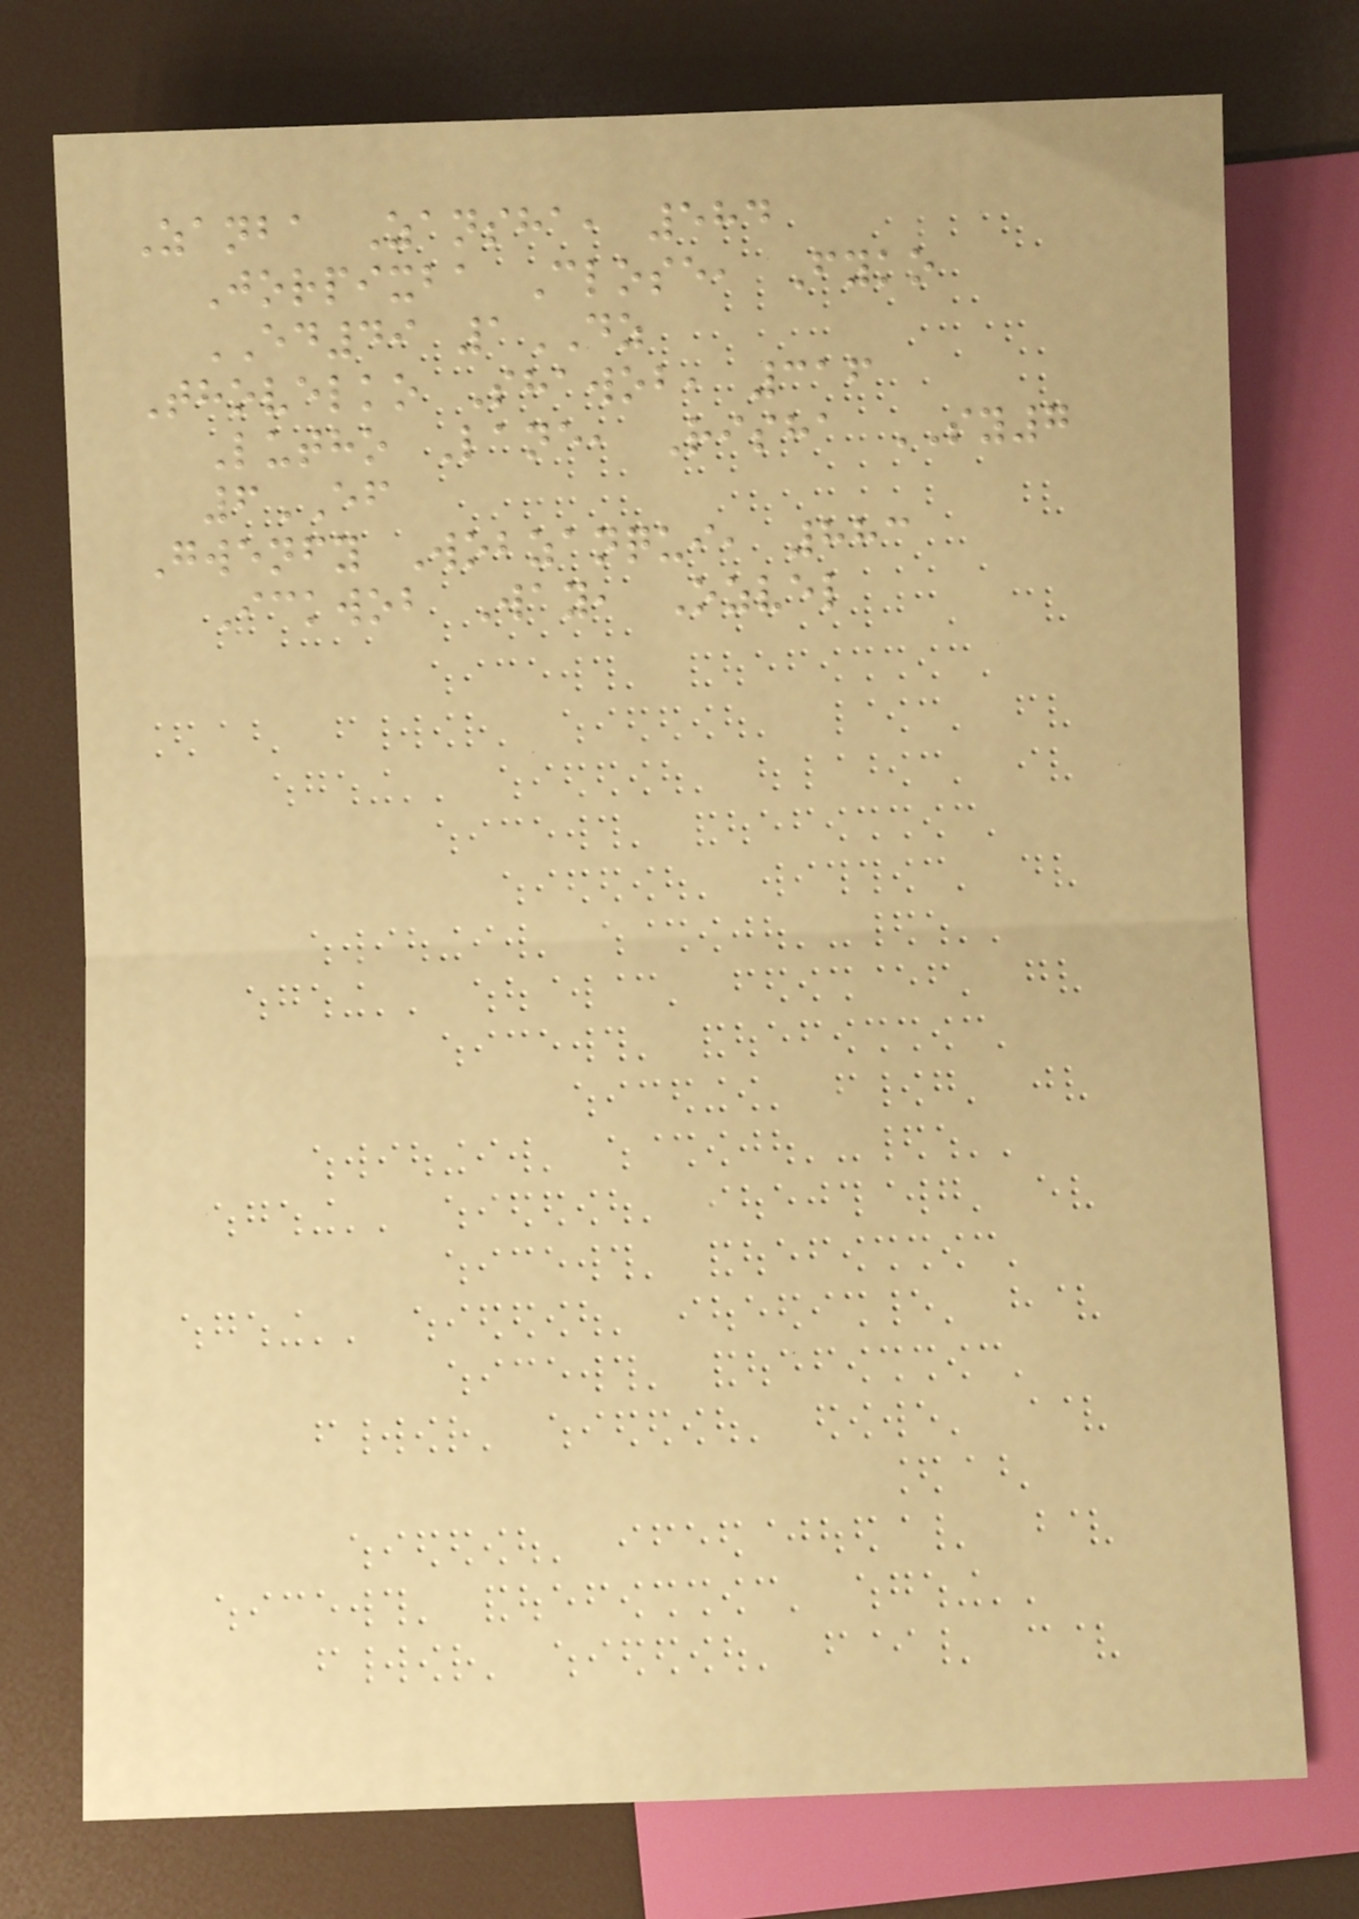Zanba Zansha, 584
Jorpixba Close, Fyko
ED49 1DZ
Thovelko Shawob, 316
Lutho Lane, Risha SY7
6EF
Gwenfy Wobzanqui, 883
Ickwob Way, Ozvel
